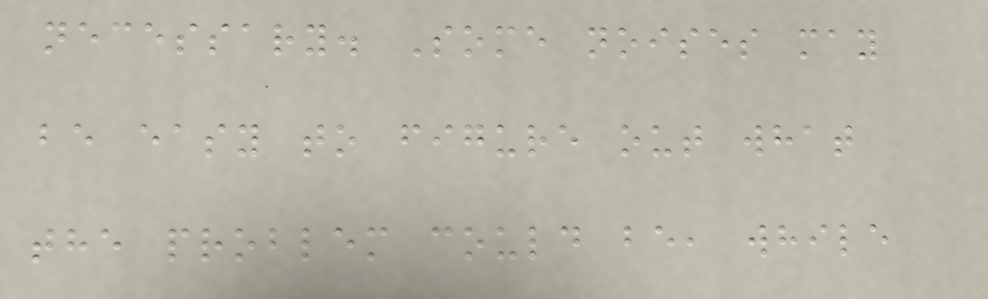necessary. Some noises may
be easy to figure out what
the problem could be, while
